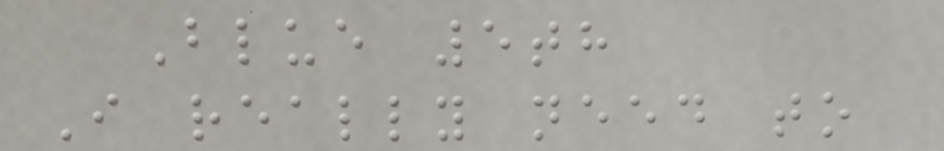Blue 5th
I really need to
